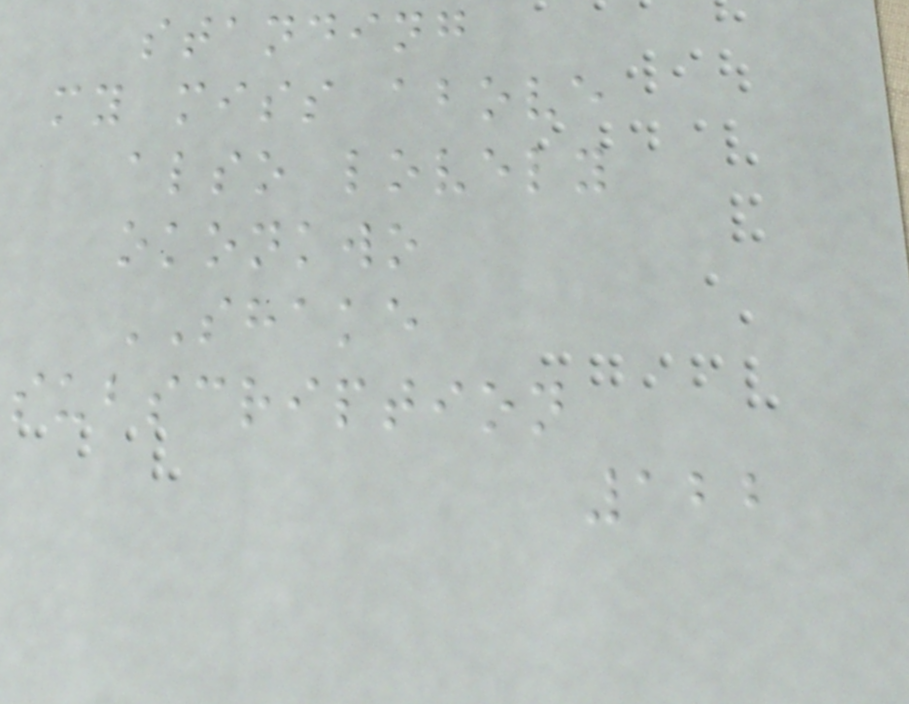standing
my miss above
also lovely
okonkwo
SHAKE
subscription
122
